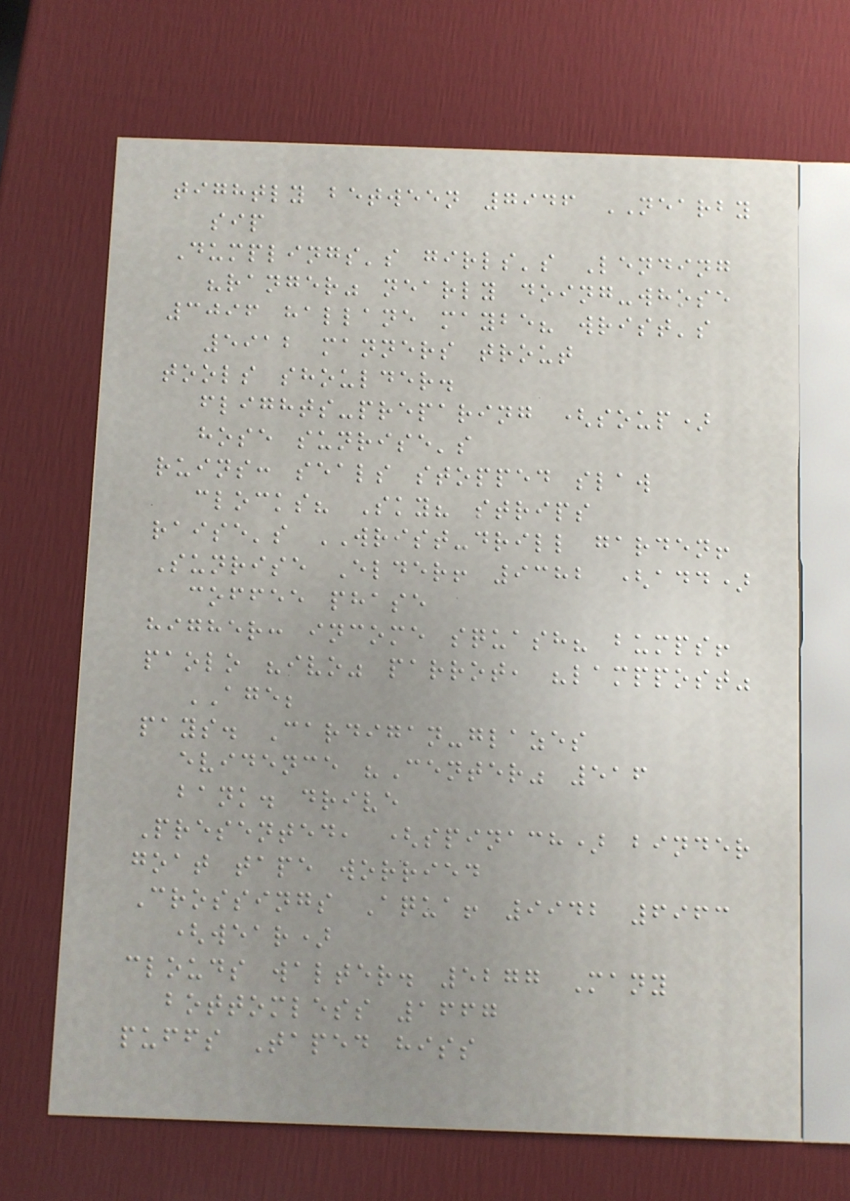tightly between 7946 NEARBY
sip
Dumplings's girls's Lending
"ranger" nearly doing-whose
3096 hallane maybe? wrist's
5912 manners trout
tools shoulder.
flights-preparing (soup)
hose sunrise's
ruins: seals stopped slaw
clocks? Sky? strips
raise's WRIST-drill garden!
Sunrise Elder! 9382 (add)
coffee phase
higher: income squash? bumps!
paolo "ivo" parrot, "lamppost"
AGE;
pays. Cardigan-glazes
evidence "Center" 516
bank. drive
Presented, (spinach) binder
goat tape worried
Crossings Aqua! 9942 6963
(wear)
clouds walter. 5277 Many
bottomless 1667
puffs Taped hiss
